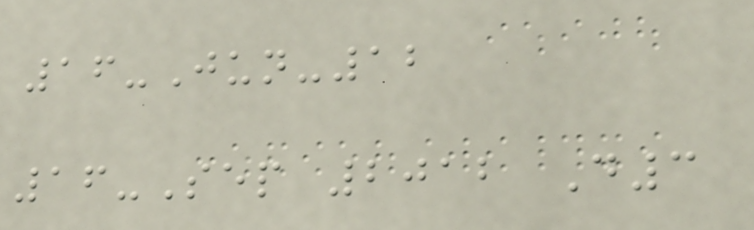16-Jun-12
16-Sep 2012 D3
